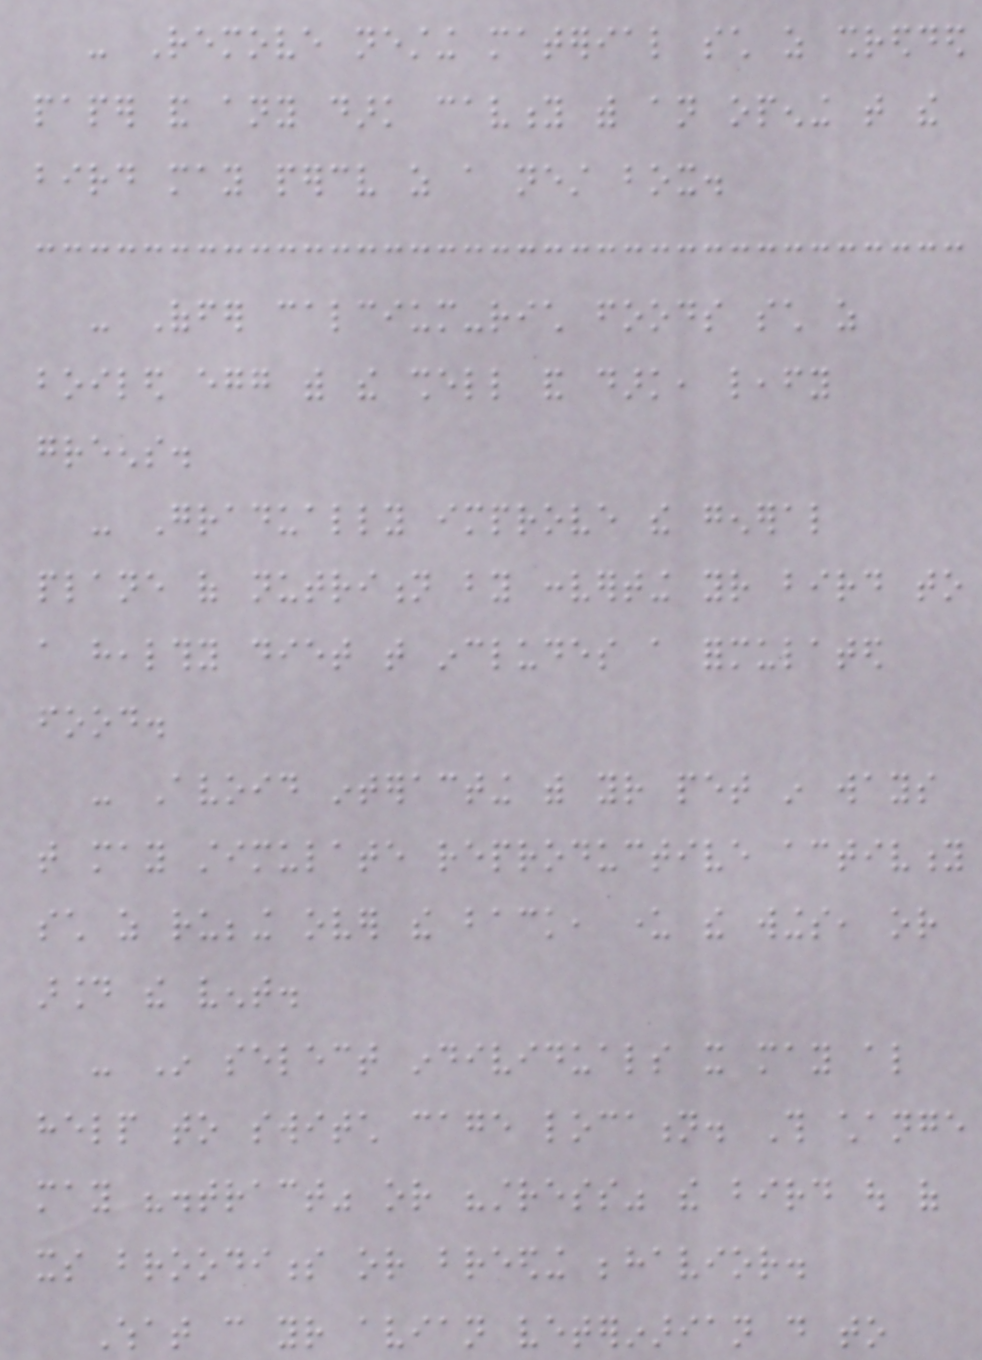- Remove nesting material such as shredded
paper and any dark cavity with an opening that the
bird may perceive as a nest box.
- Offer calcium-rich foods such as
boiled egg with the shell and dark, leafy
greens.
- Gradually improve the general
plane of nutrition by converting your bird to
a healthy diet that includes a formulated
food.
- Avoid interacting with your pet in ways
that may stimulate reproductive activity
such as rubbing over the back, under the wings, or
around the vent.
- In select individuals it may also
help to switch cage location. This change
may "distract" or "stress" the bird out of
its broodiness or breeding behavior.
What can your avian veterinarian do to
